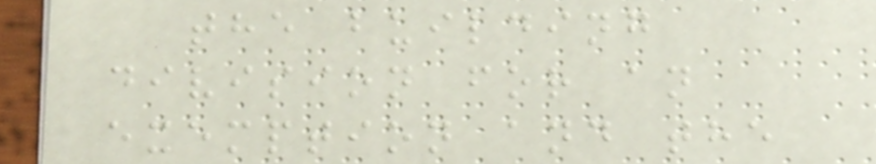the building
division for an
exemption and the
